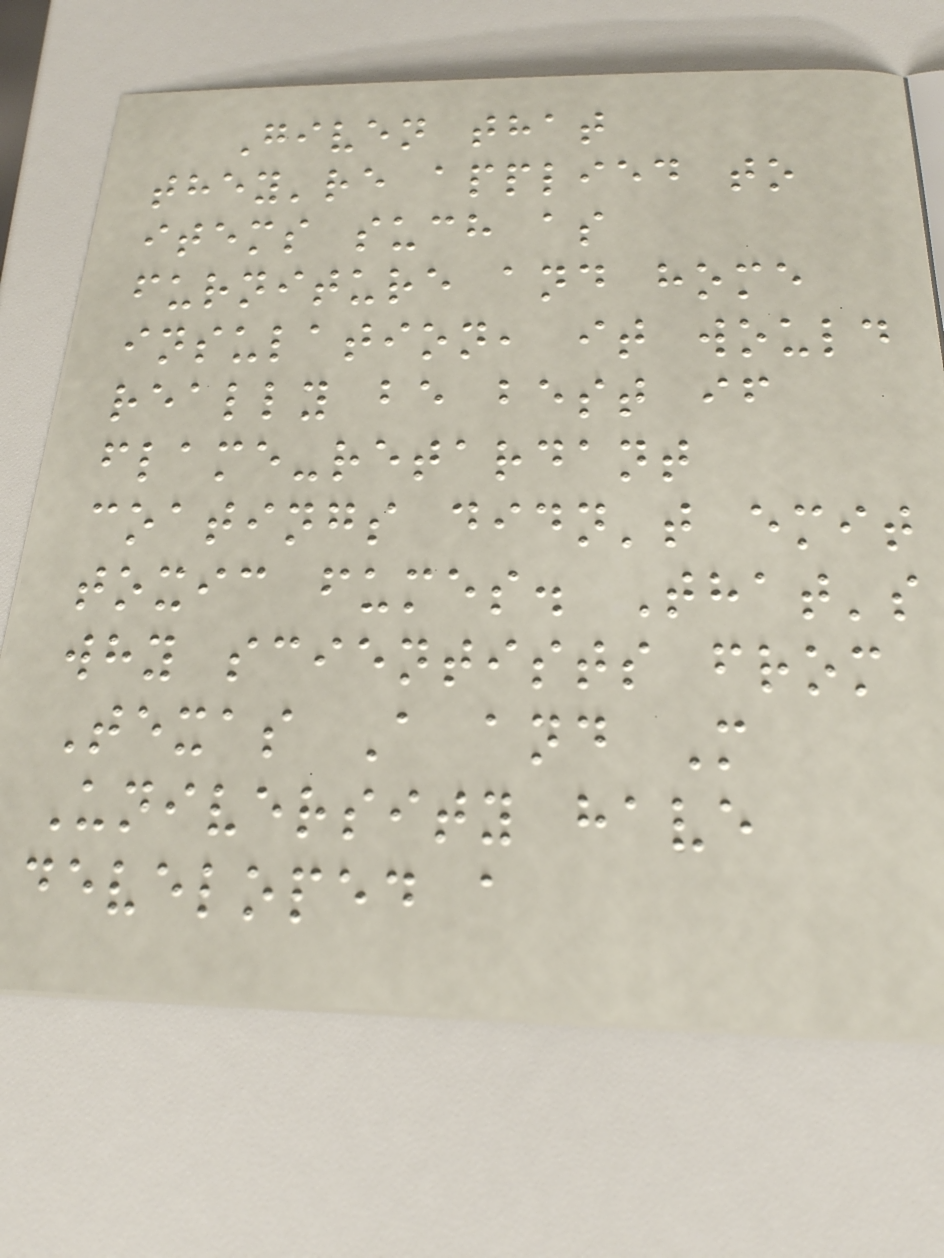Given that
they're applied to
items such as
furniture and home
insulation, it would
really be best if
flame-retardant
coatings didn't emit
toxic fumes. That's
why scientists from
Texas A and M
University have
developed a
